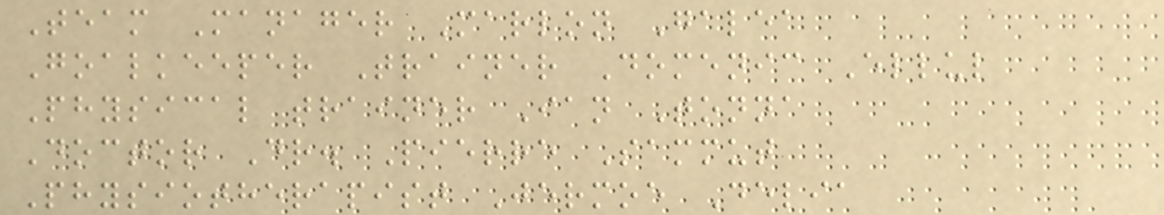Team Manager Marlon Galea
Goalkeeper Trainer Domenic Ellul
Physical trainer Ian Tonna
Doctor Dr. Pierre Sammut
Physiotherapist Jermoe Delia
